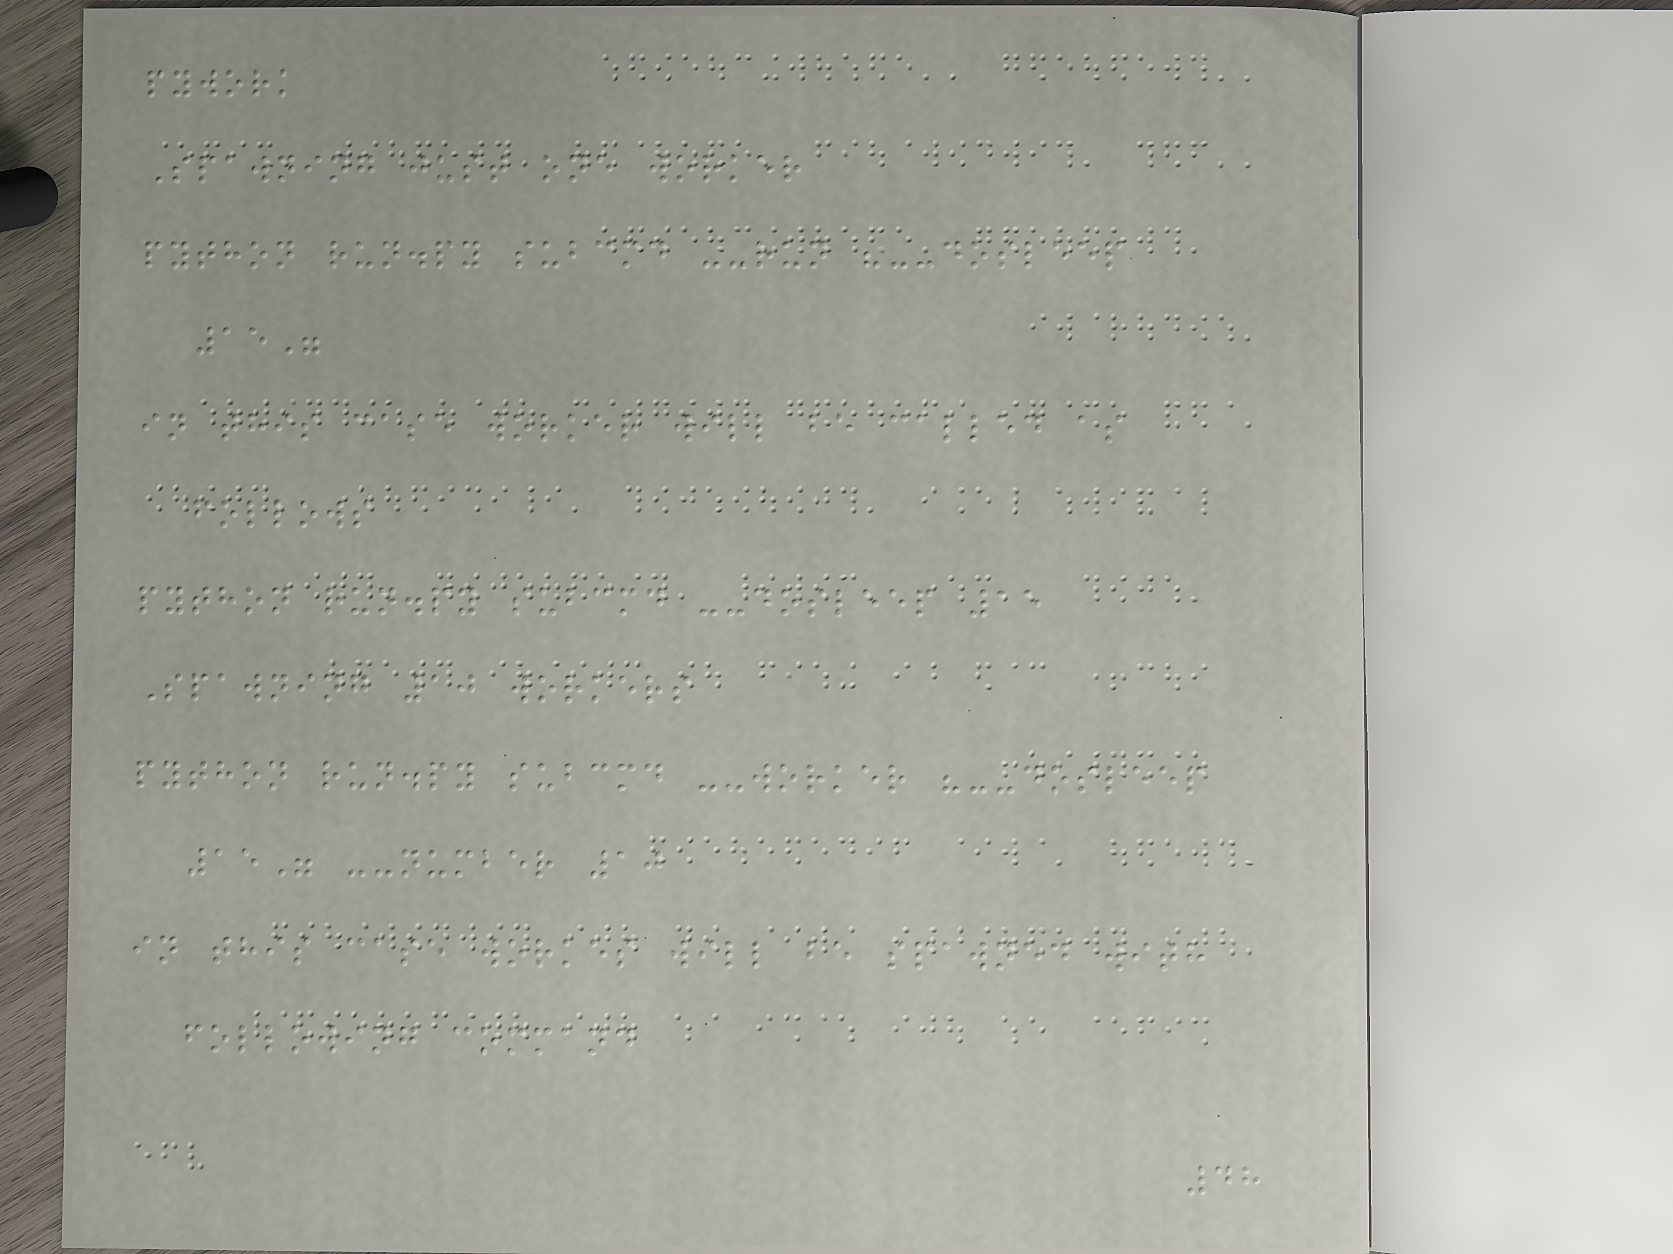pywork
Spawning just one worker
python run.py subcmd --run "--dosleep
15"
in this case worker will be called as
follows
python run.py subcmd --dosleep 15
Spawning 10 workers
python run.py subcmd --worker "--dosleep
15" --number 10
in this case workes will be spawned with
following command
48
